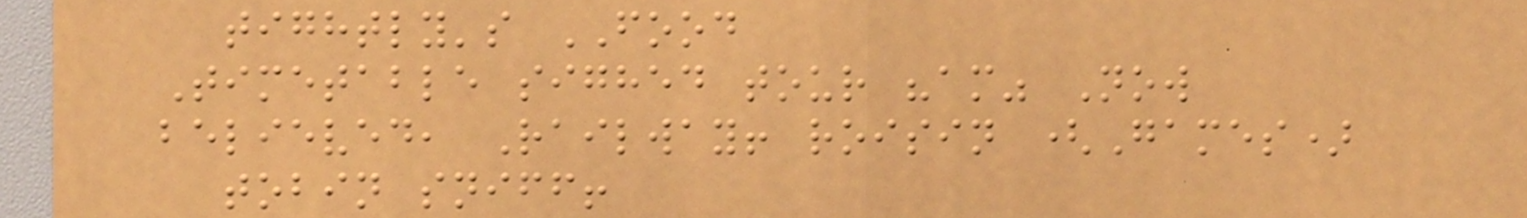tightly's FOOD
Timetable sighed tour "am" Now
believed, Railway! roisin (Games)
tobin sniff!
